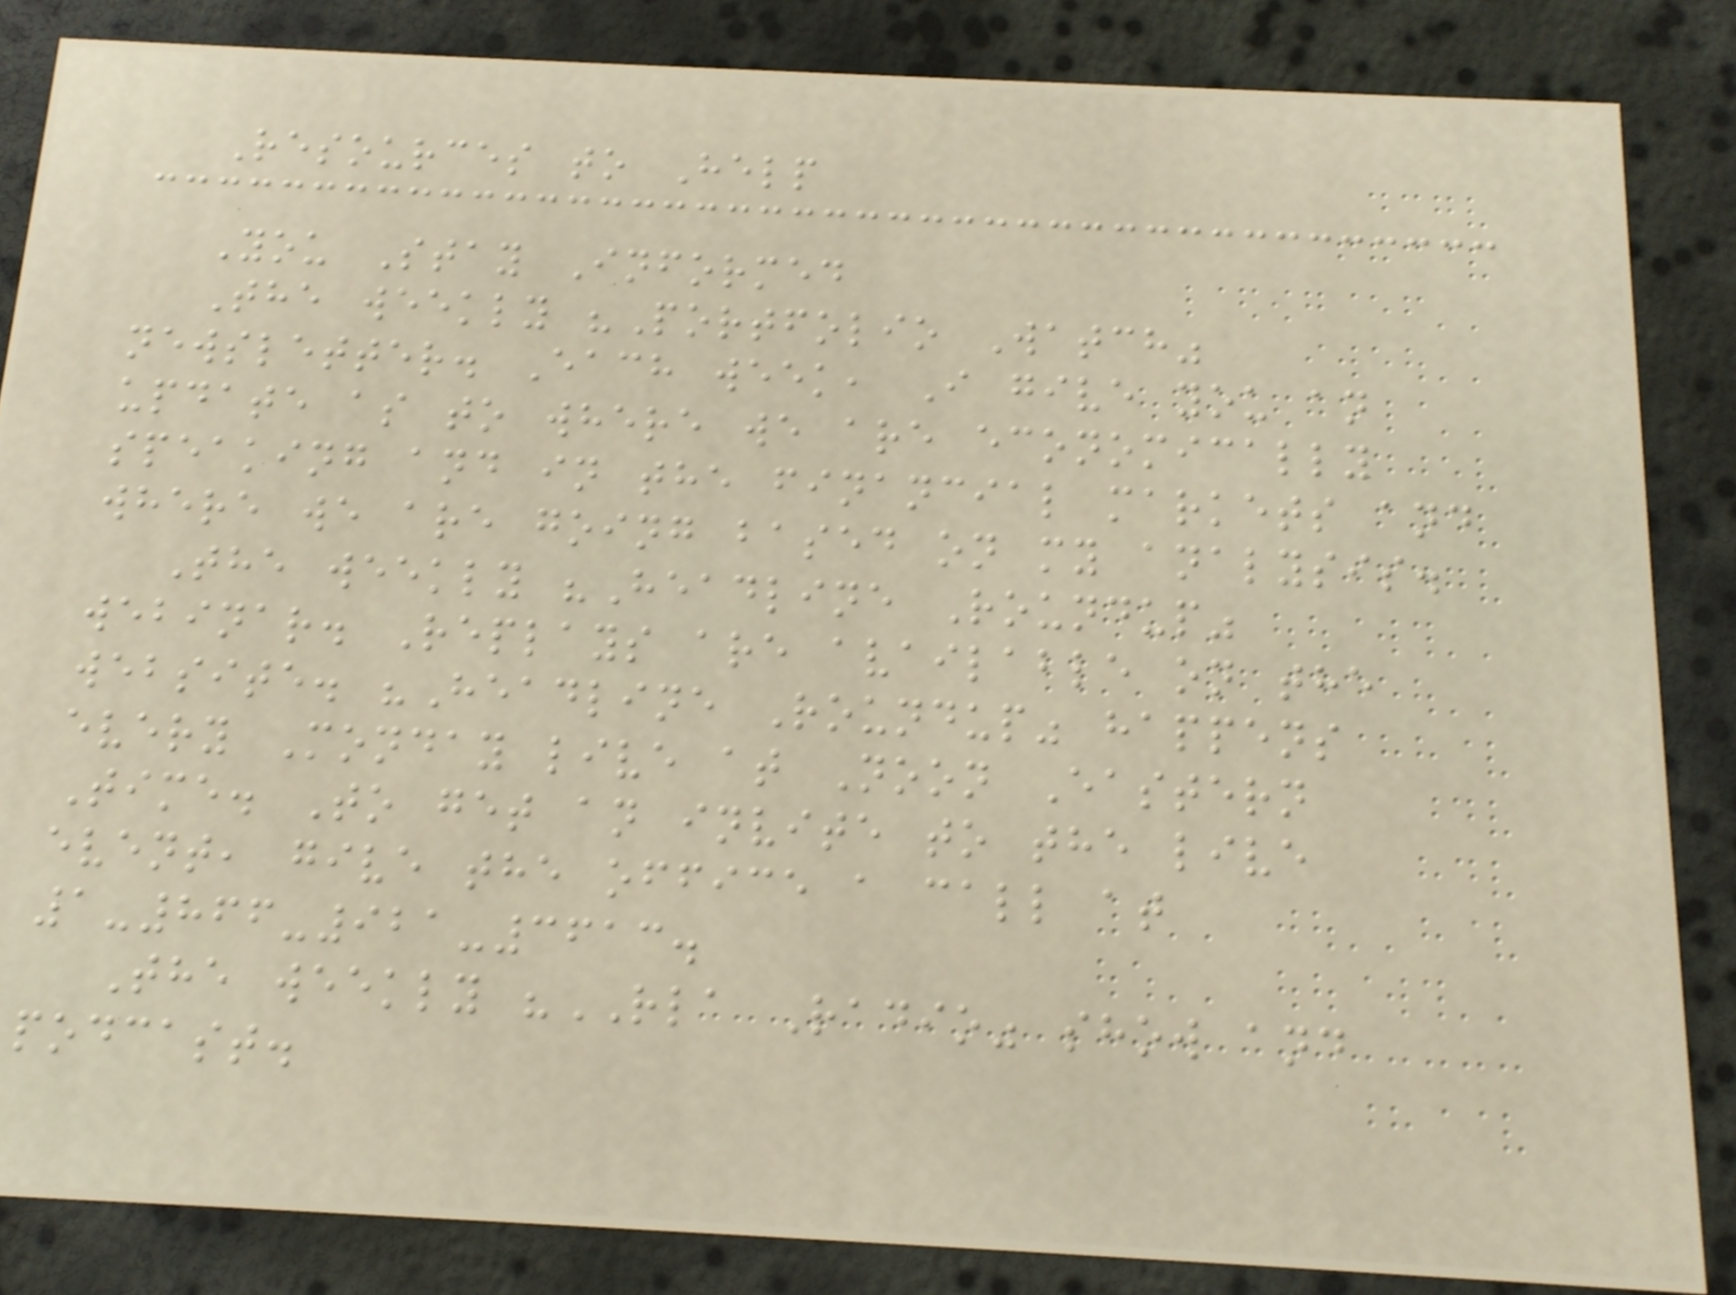Resources to Help
You Stay Informed
The weekly "Portfolio Watch"
newsletter. Each week, I give you an
update as to where we are economically
speaking and in the financial markets and
where we are going based on my analysis.
The weekly "Headline Roundup"
webinar. Replays are available on the
website. "Headline Roundup" happens
every Monday live at Noon Eastern
Time. To get an invite to the live
event, give the office a call at
1-866-921-3613.
The weekly "RLA Radio" show and
podcast.
